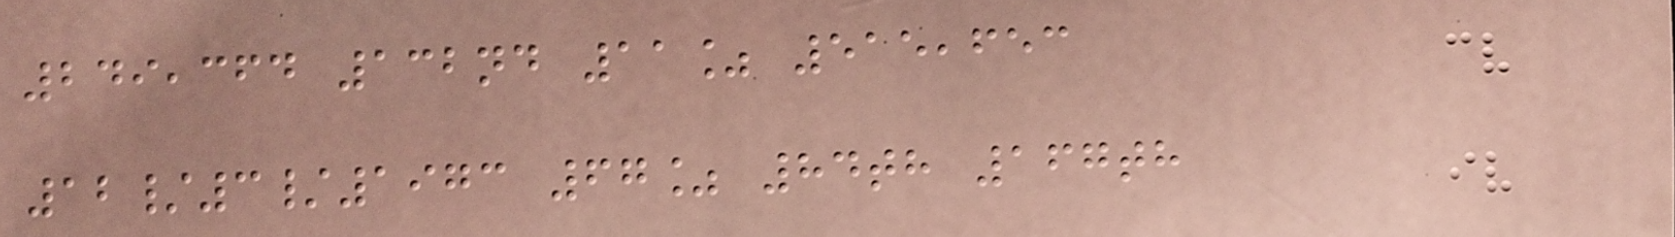249,364 132nd 11% 515,653
12/3/1973 67% 84th 167th
